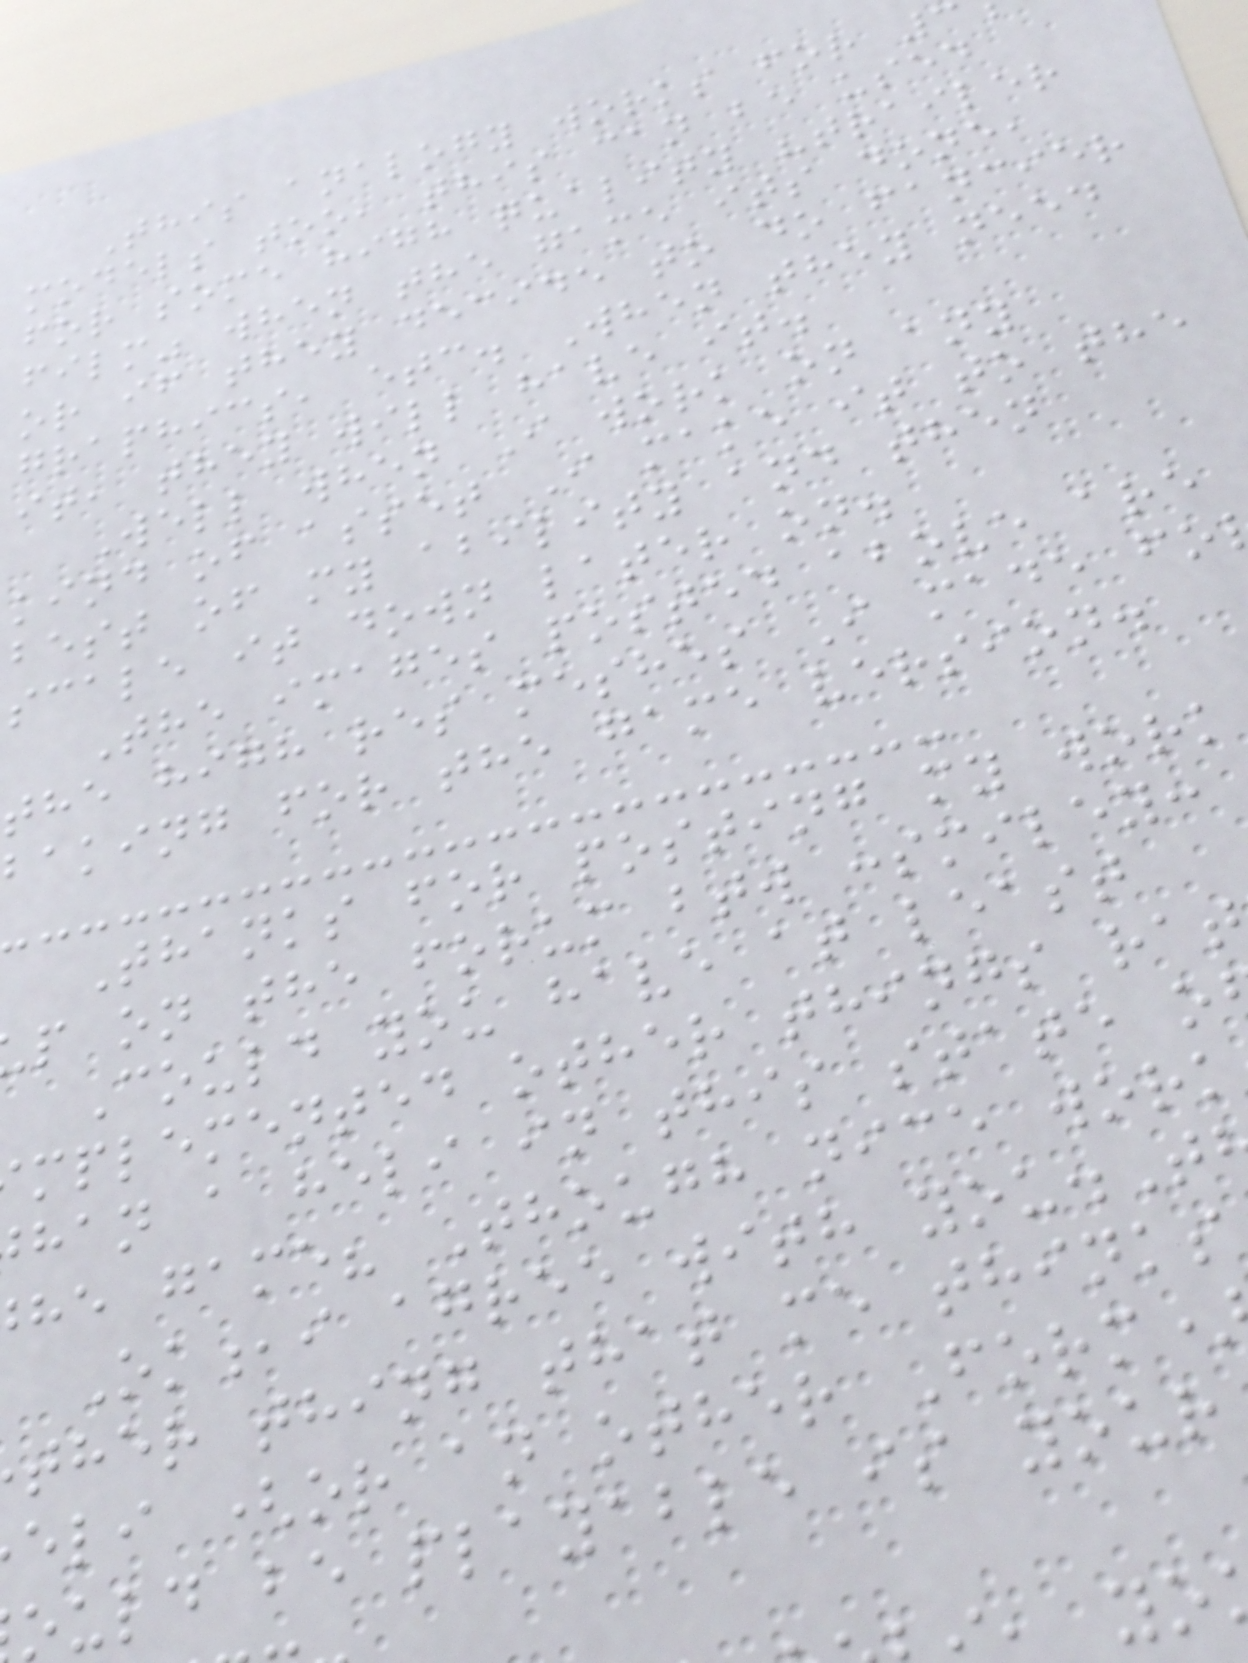This analogy works for
models too, this can be used
for some high quality "trailer
film" when the game its done,
or if they decide to do fancier
graphics, etc. When they need
it, they will have it.
Well when I work on any
kind of asset I make it to the
best of my ability and then
scale it down later on.
The images posted above are
the high res meshes I made fo
baking for the game version.
Thanks for posting my work
p on the forum btw :smiley:
Could you have at least
mplemented other things rat
han a heli in this state o
he game? Though nice work
Ok,i agree with you.T
ther thing that me thinks
eli (or an other Form
ould be playable is your
